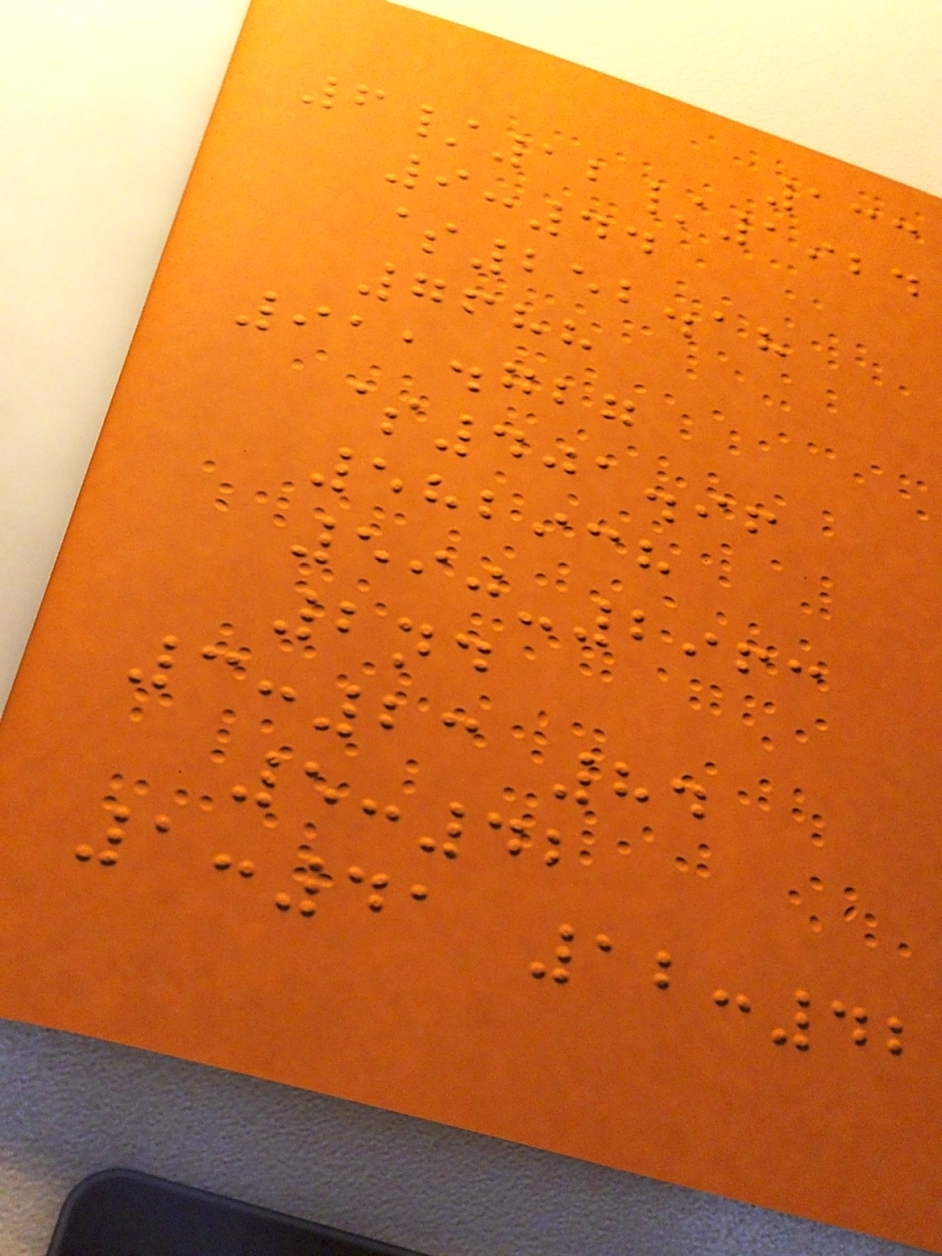133
6/12/1924
9:44
$252.18
7688
911.727
$401.96
582938
590-2963
2nd
3:23 84
5:42
1:41 12:42
